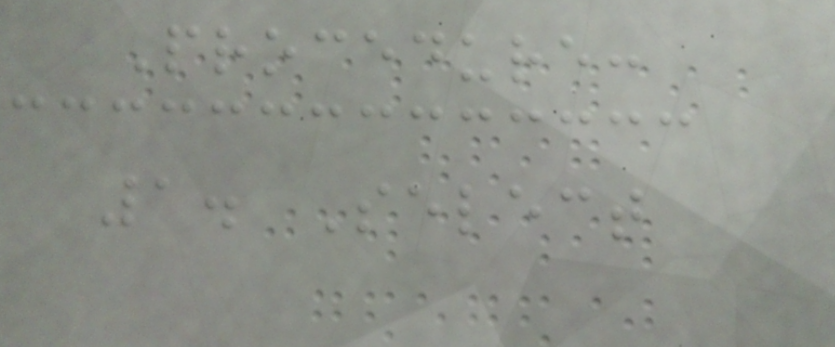Procedure:
1. Select
